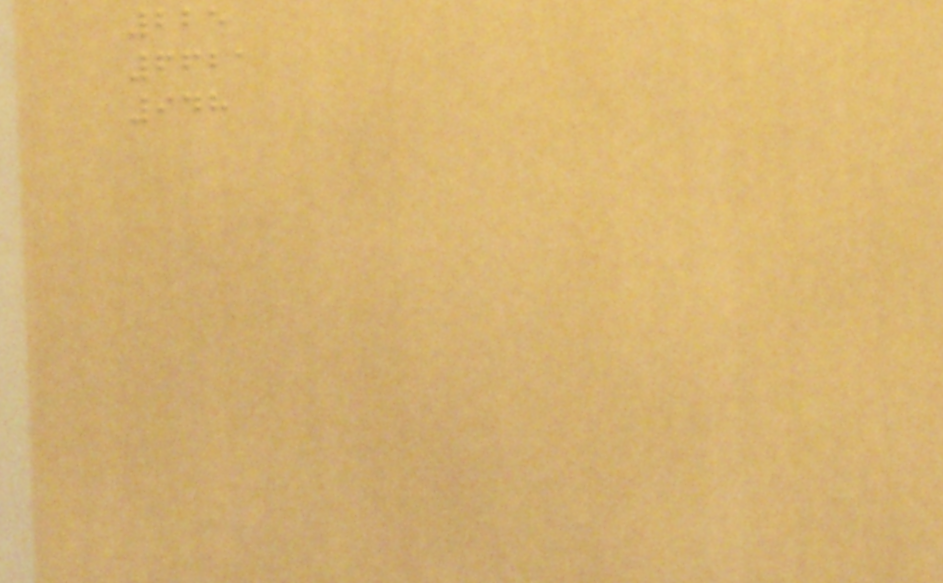225
6621
948
